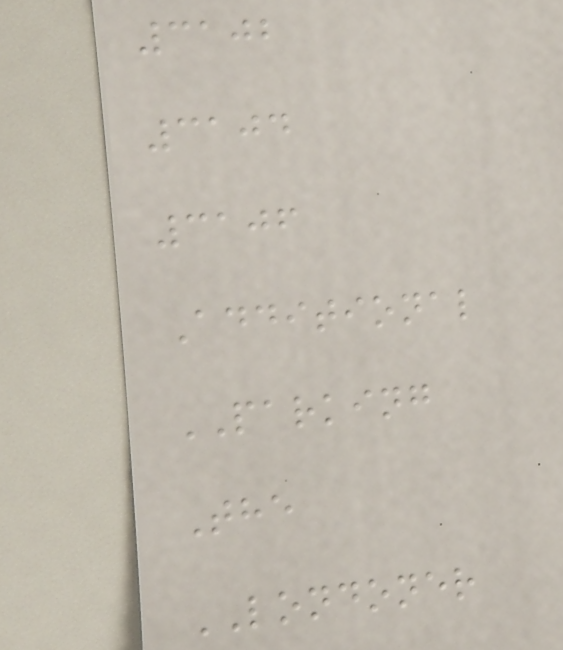3102
3104
3106
Additional
PARKING
The
LONDONER
